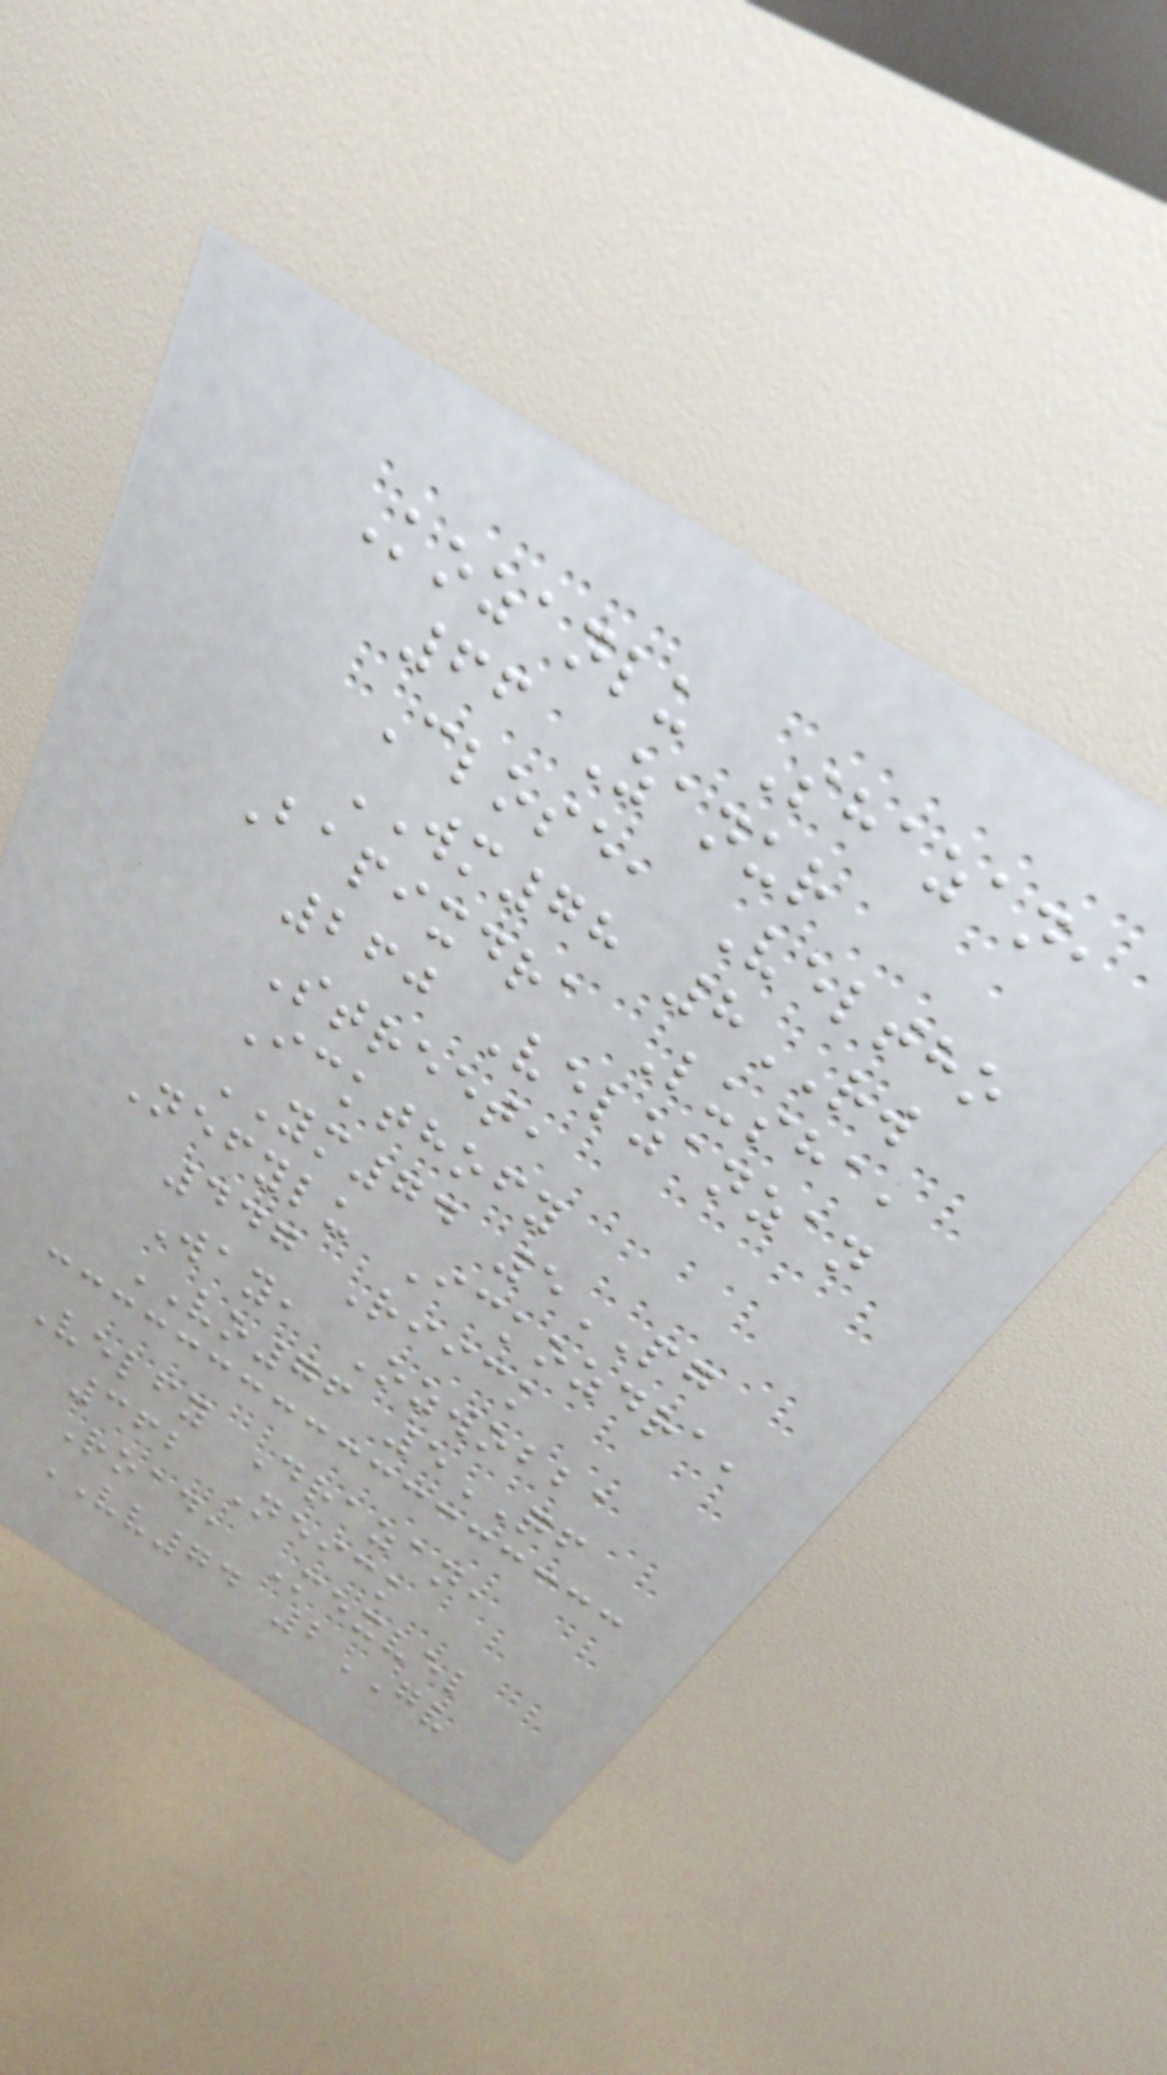Kozanlu Shazan,
66 Zanur
Close, Veltho
WM78 8RW
Bapixdra Lusha,
260 Velzanzan
Street,
Ickthofy
YM74 5PG
Nefylu Ickozdra,
447 Riick
Way, Ozwobba
VO76 5QF
Velfy Drazan,
362 Neick
Road, Mexvel
VV74 2GV
